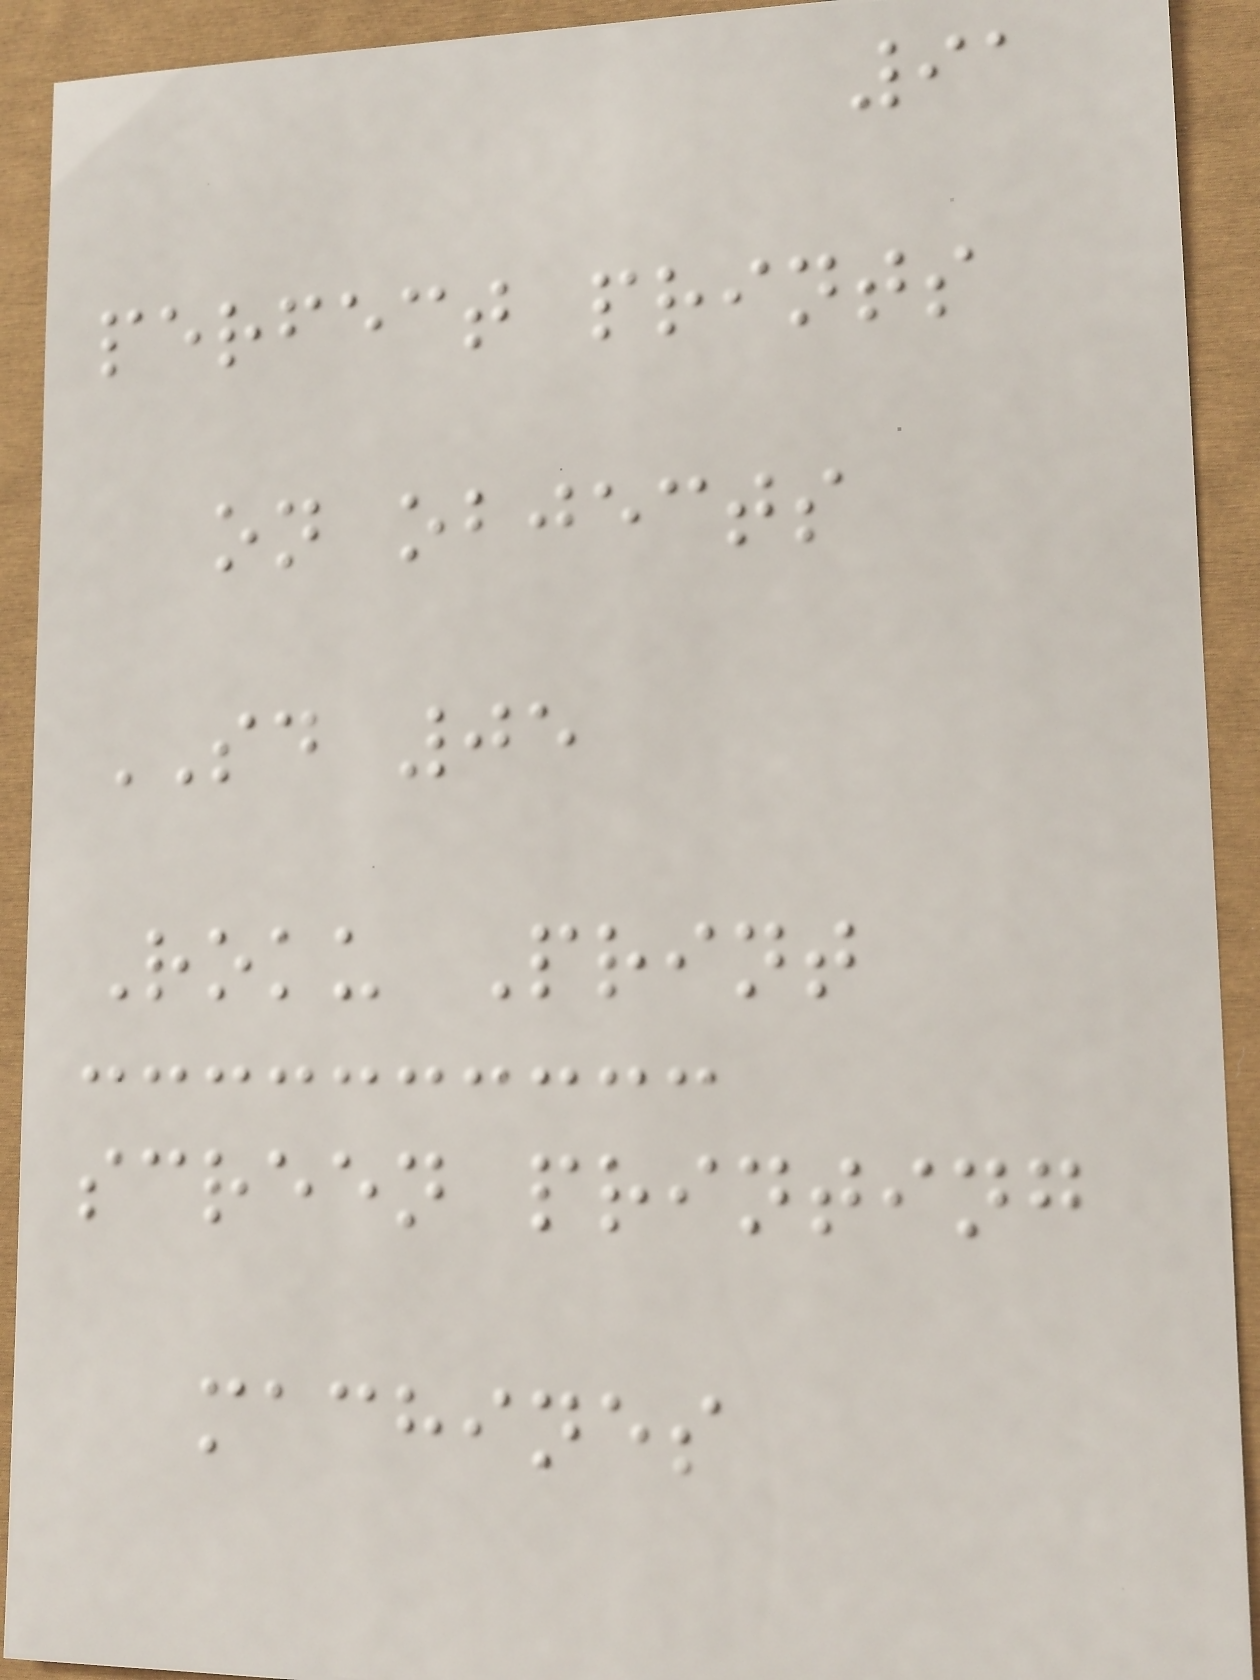91
perfect prints
on objects
SD 05
Roku Print
screen printing
machines
